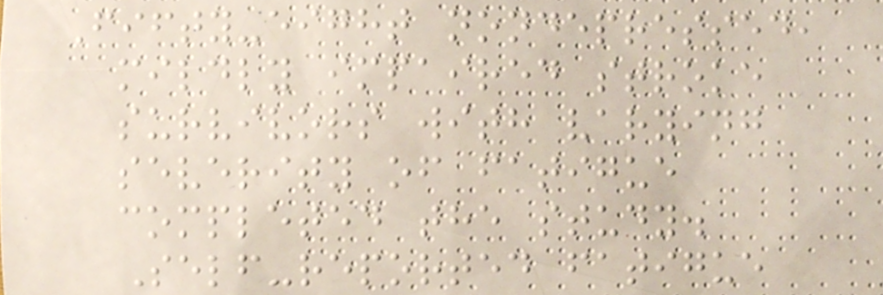Fifty-eight nondepressed,
mildly impaired stroke
survivors with varying
severity of fatigue
completed the study.
Self-reported fatigue
